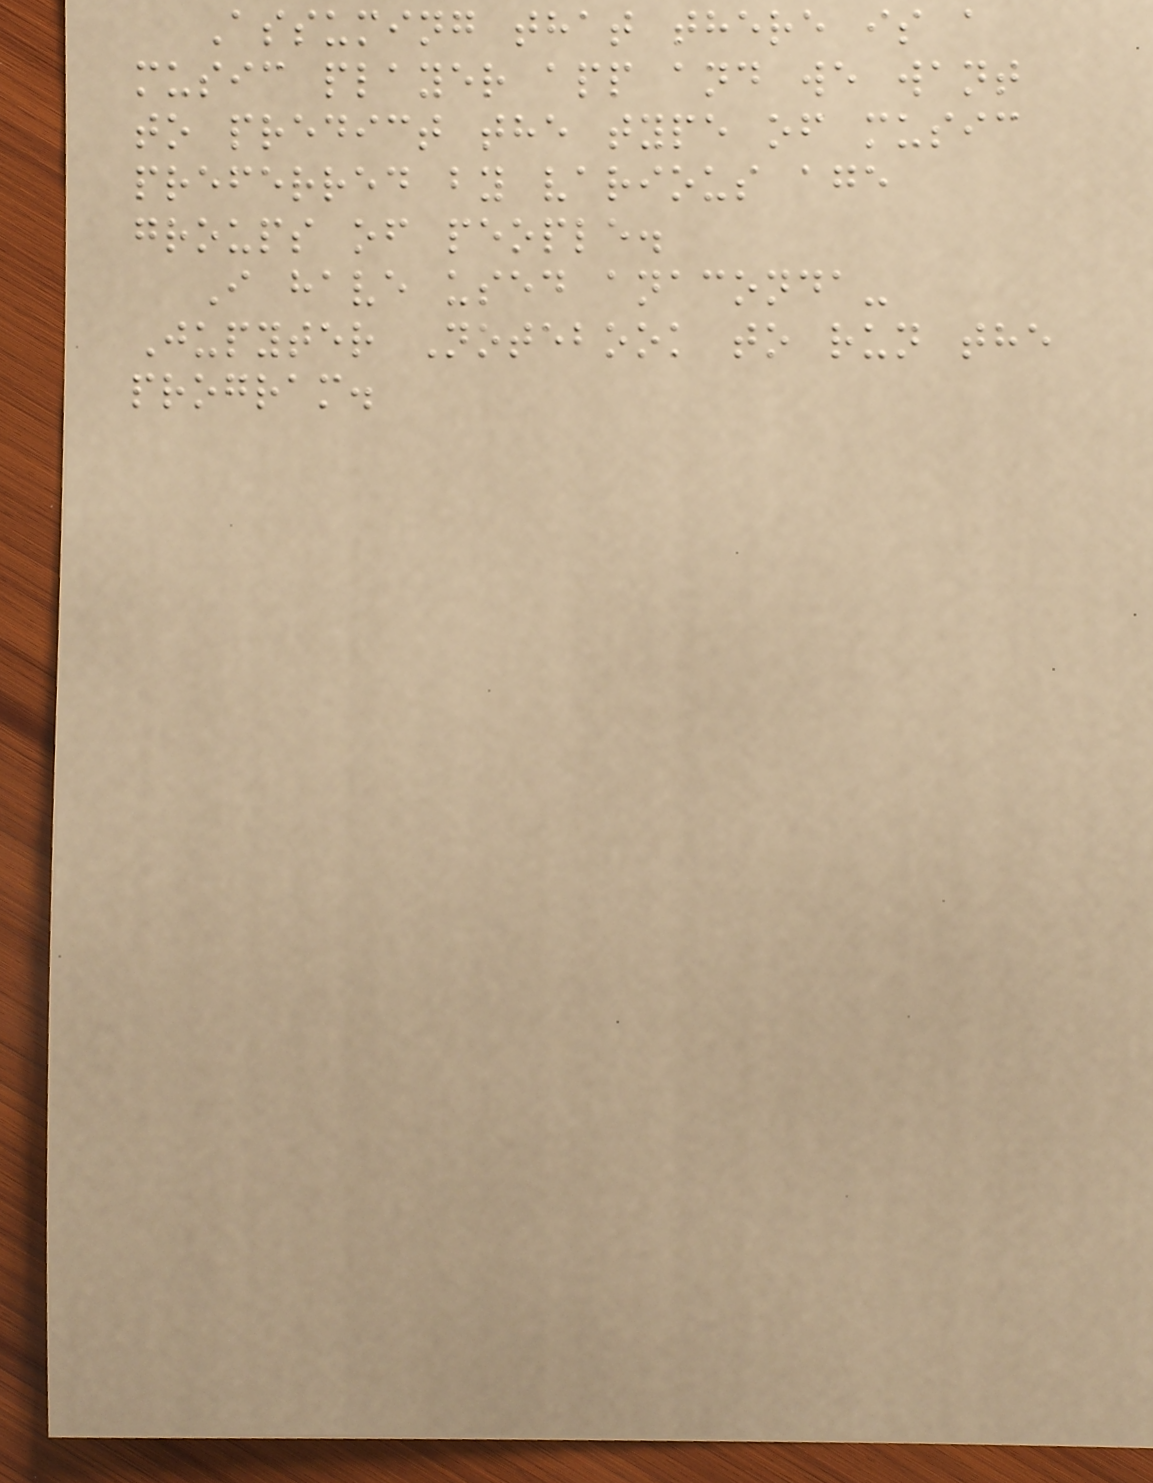Assuming that there is a
music player app and we want
to predict the type of music
preferred by various age
groups of people.
I have used anaconda-
Jupyter Notebook to run the
program.
